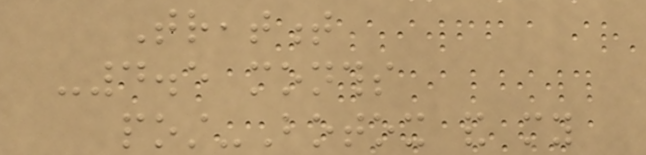Treatment
-4.5 months
post-Botox and my
